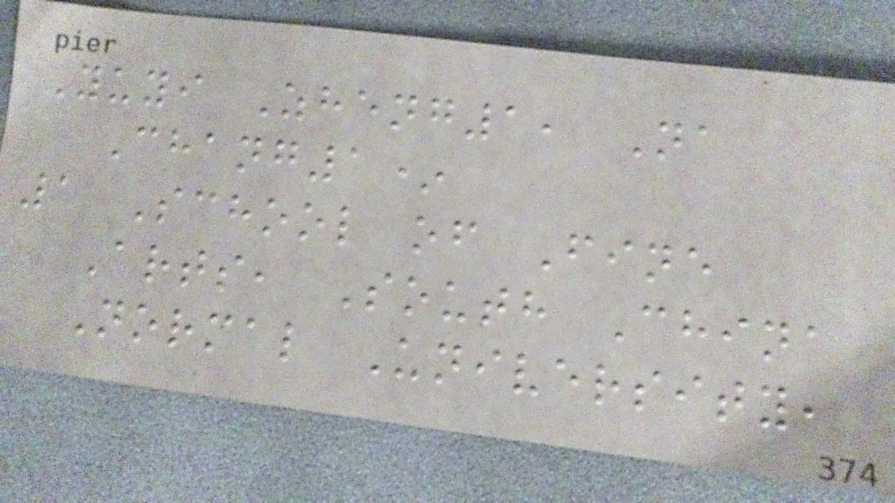Yuyi Zheng1, Na
Chang1*
1 School of Fine
Arts, South China
Normal University,
